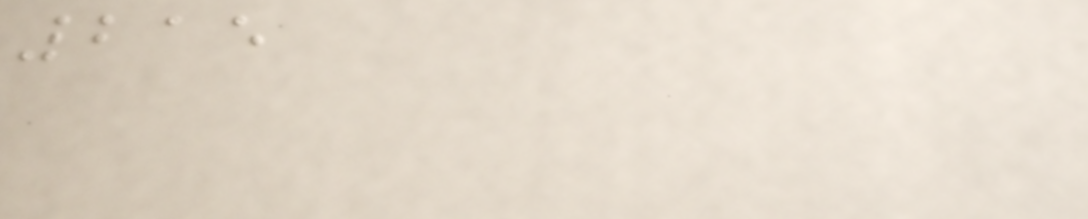215
